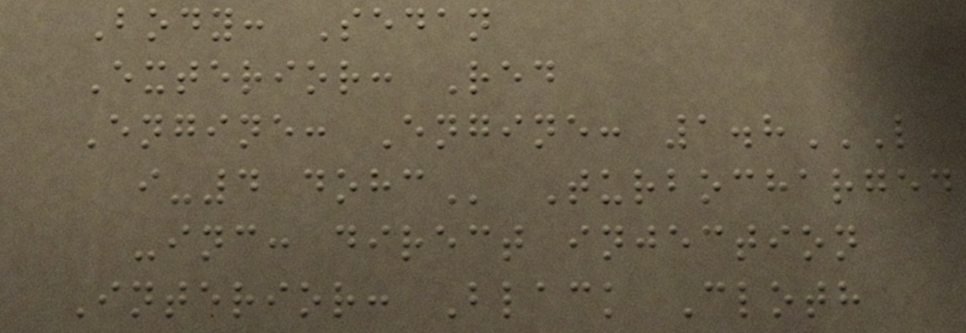Body: Sedan
Exterior: Red
Engine: Engine: 1.8L
I-4 DOHC Turbocharged
-inc: direct injection
Interior: Black Cloth
